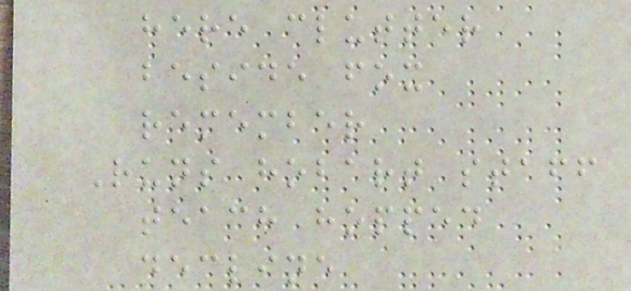here clutter
beside fox
remember
Runs hobart staff
teach hopped
decline
